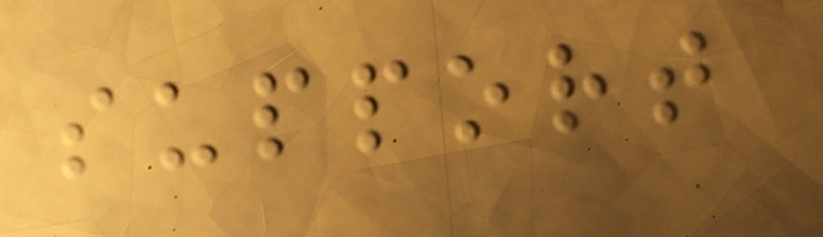support
